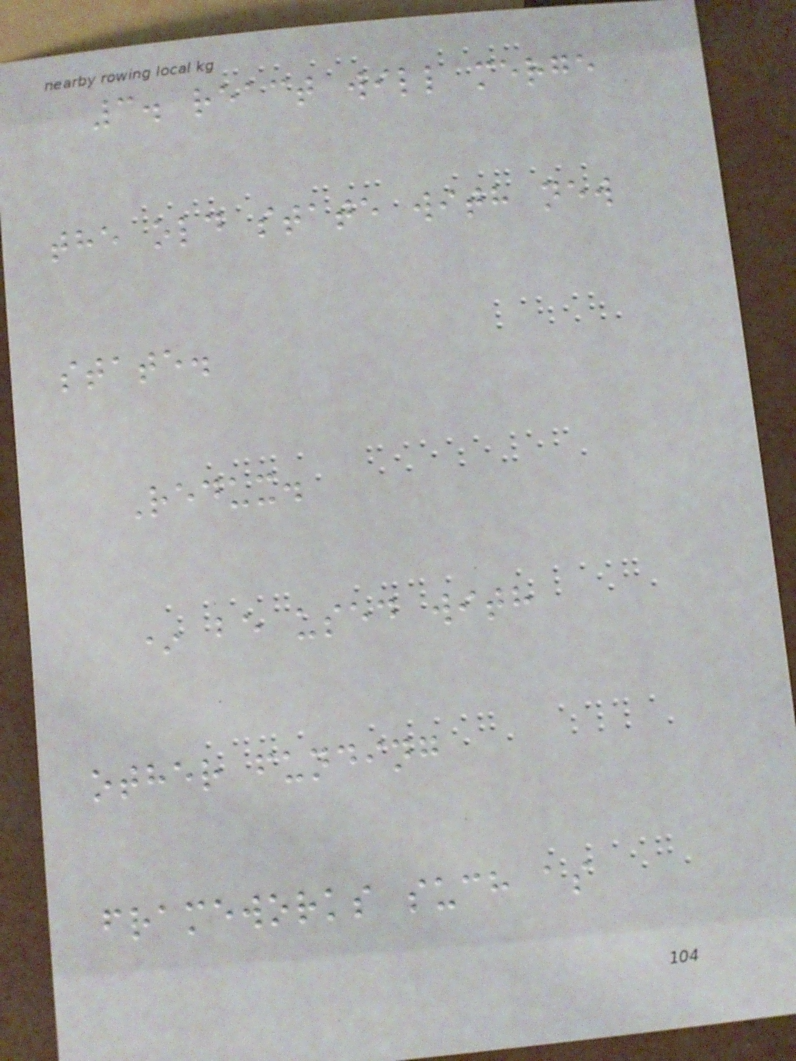3. react will merge
the old state with new
state.
Redux.
* be used with
other funding
frameworks such as
